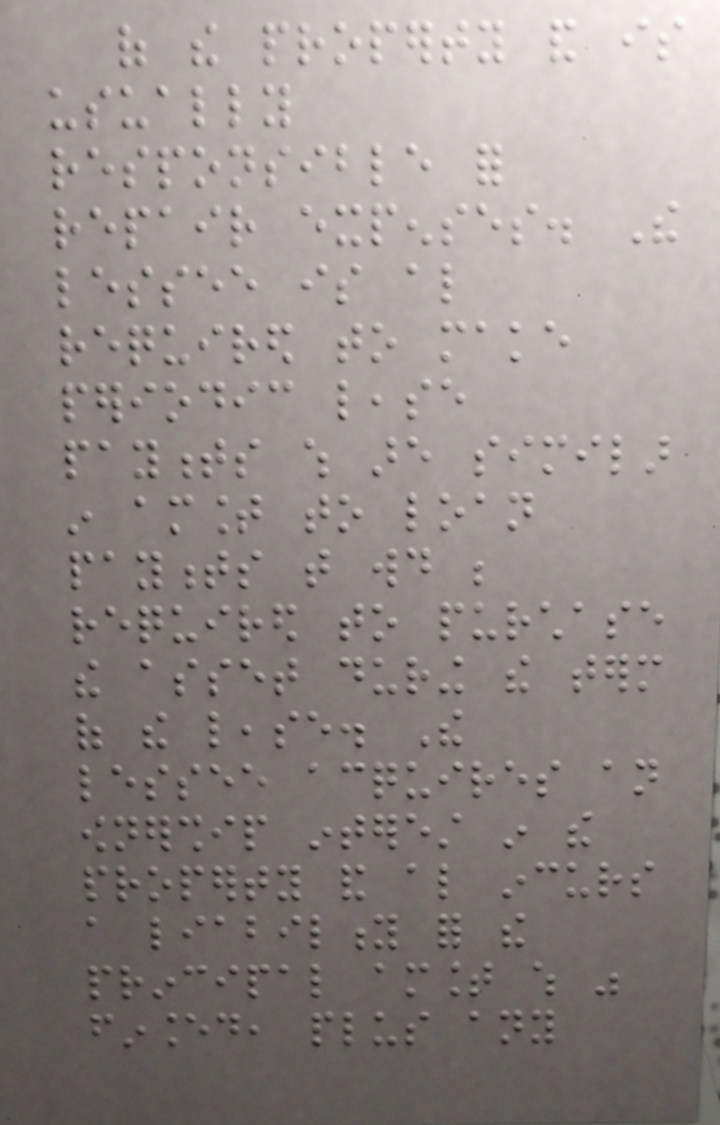of the property and is
usually
responsible for
repair expenses. The
lessee is also
required to make
periodic lease
payments which are similar
in amount to loan
payments that would be
required to purchase
the asset during the term
of the lease. The
lessee acquires an
ownership interest in the
property and also incurs
a liability for the
principal amount which was
financed, plus any
